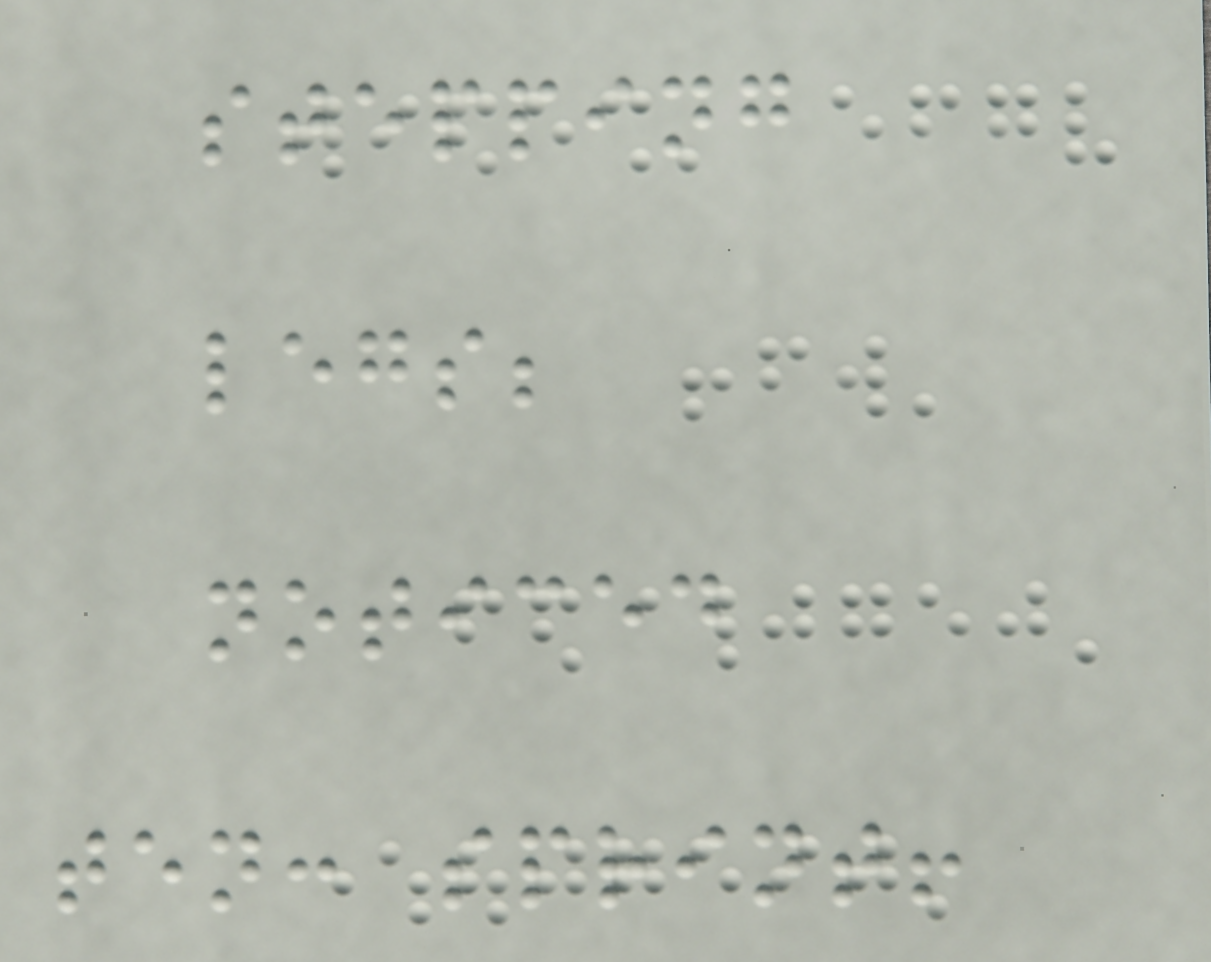stepping
legs;
noticed
ten: sprint!
